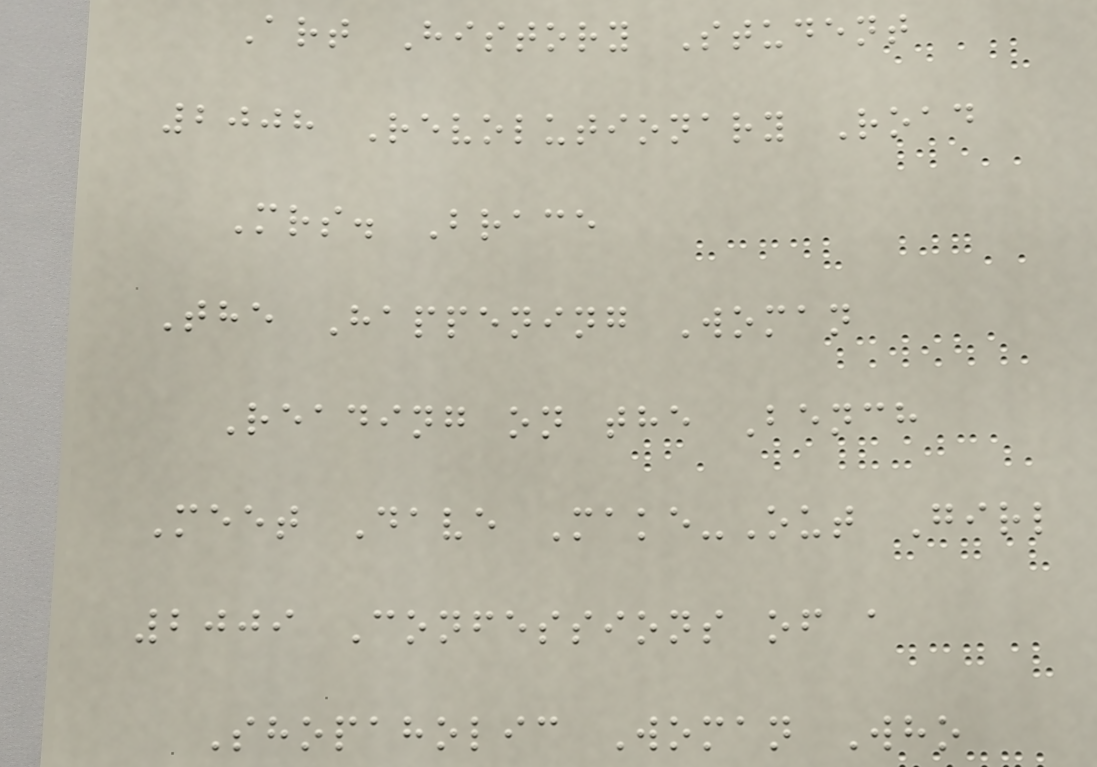Art History Student
2008 Revolutionary Road
Mrs. Brace
The Happening Woman
Reading on the Bench
Meet Dave Make-Out Girl
2009 Confessions of a
Shopaholic Woman Who
